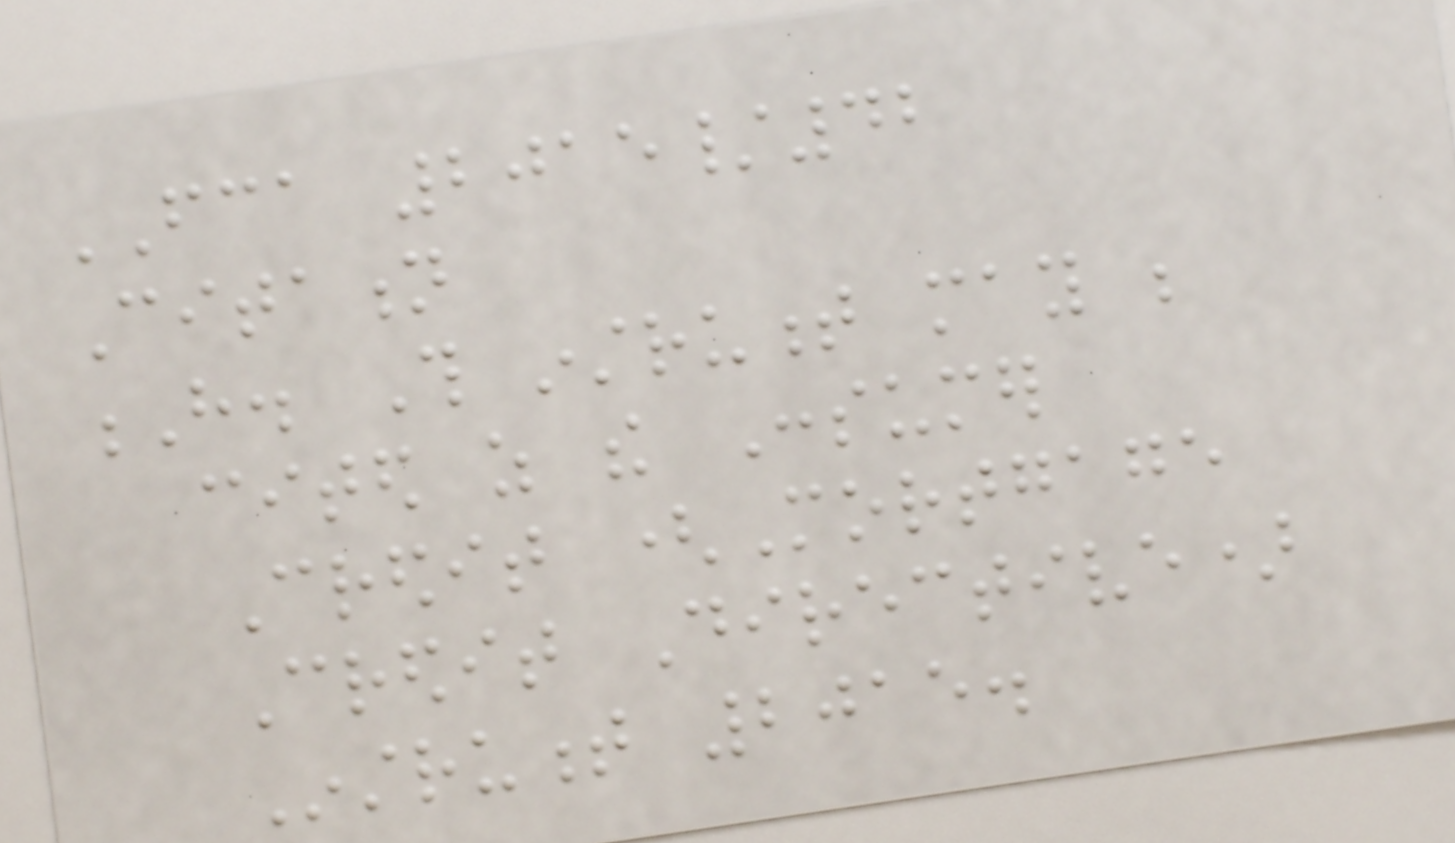FCA 2015/42
Citation
H. This instrument may be
cited as the Consumer
Credit (Mortgage
Credit Directive)
Instrument 2015.
